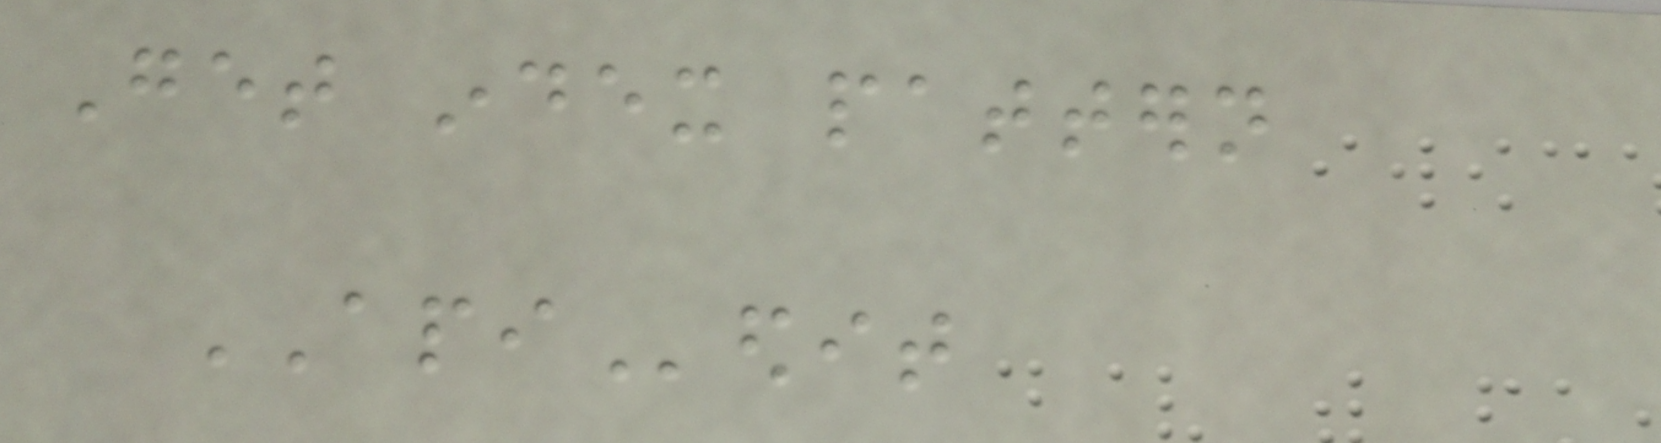Get index pattern
APIedit
